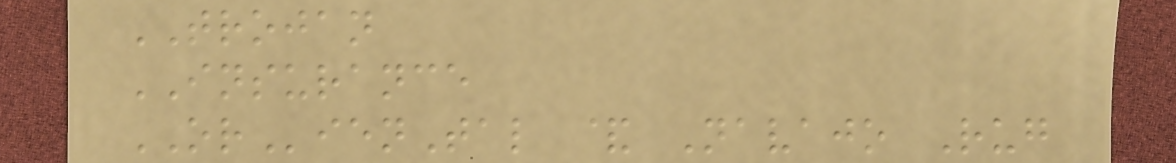TROJAN
INSURANCE
ORienTal & Navajo Rug
